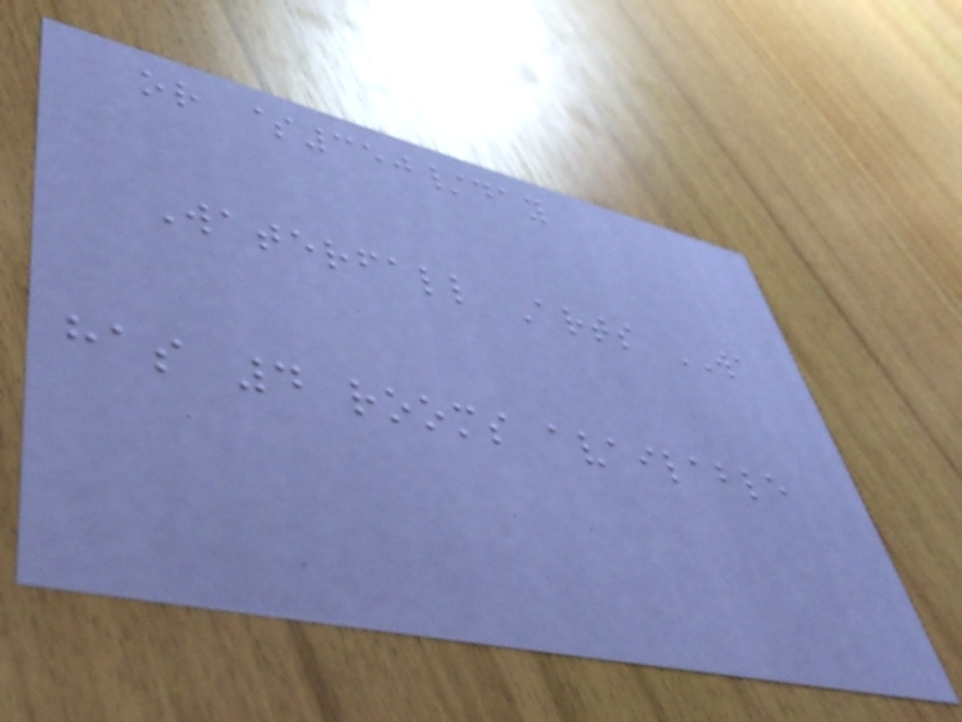or $350/day
Waterfall Arts WA
has 4 rooms available
